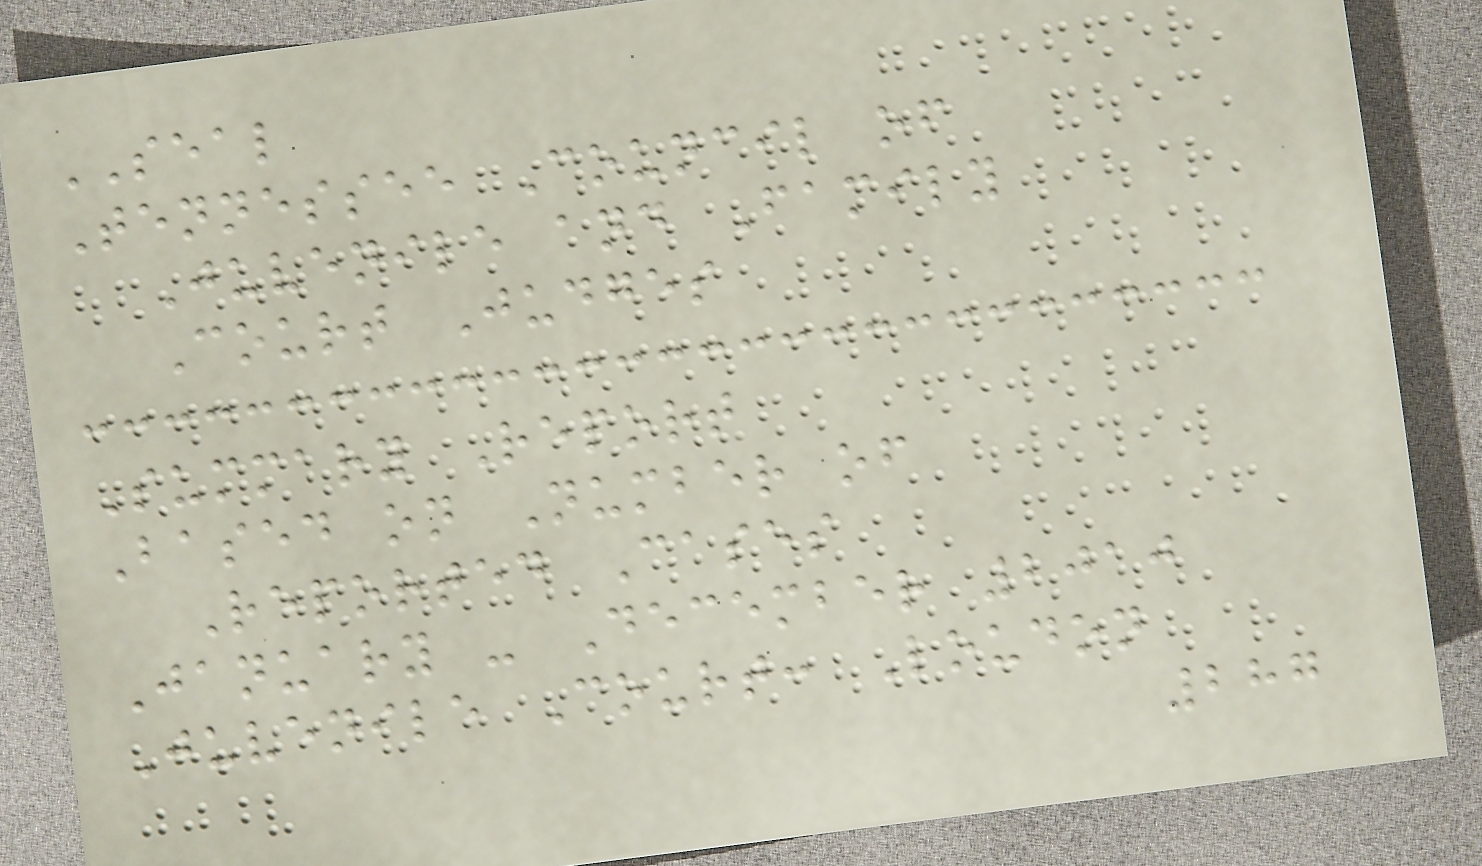SEAL
Tennessee Council of
Juvenile and Family
Court Judges
Summary Report
Based on Number of
Reported Cases
January - December 2010
Juvenile Court: Loudon
287
